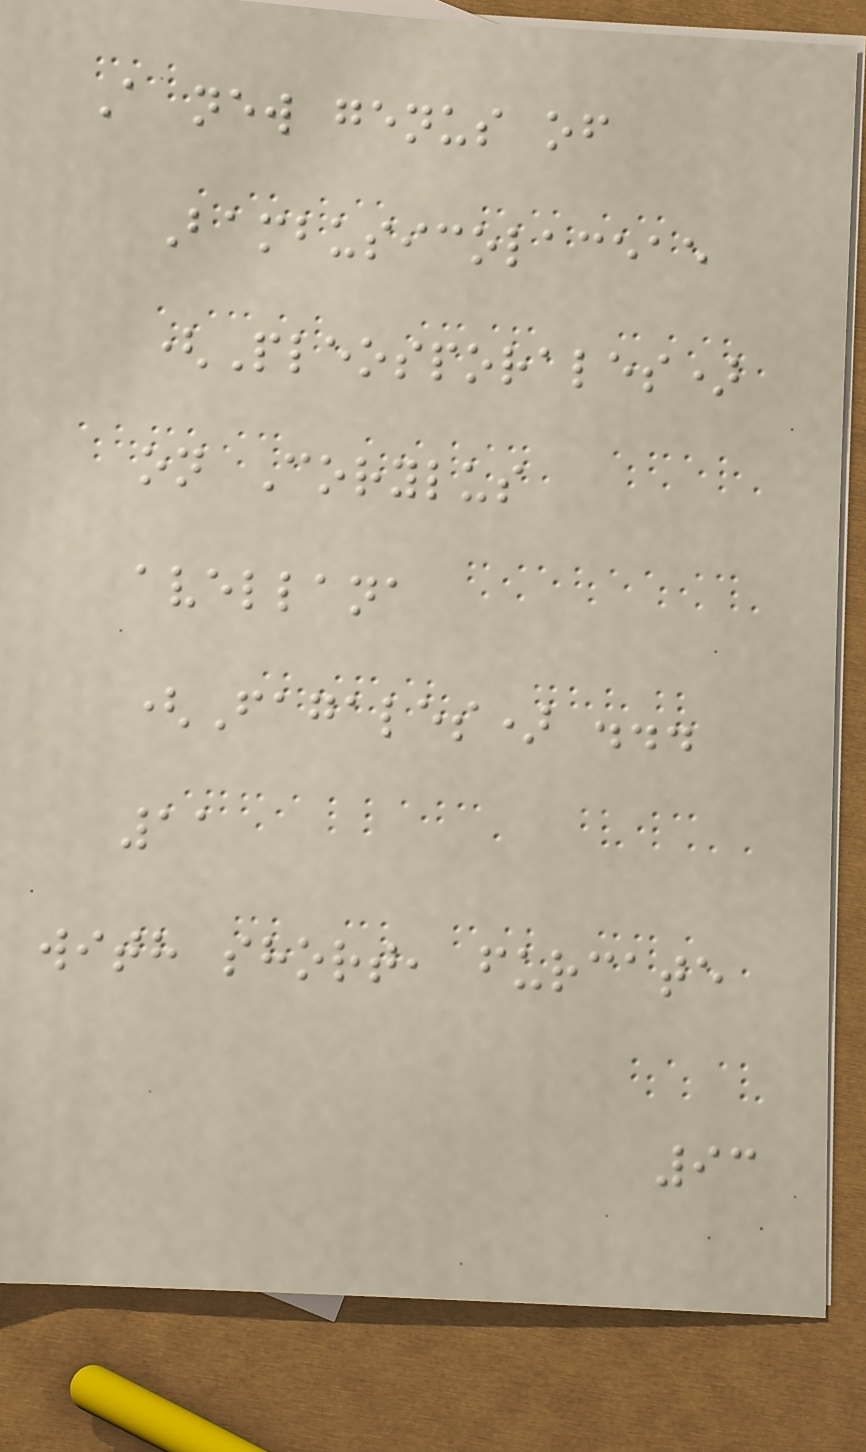A new genus of
Bambusicolaceae
(Pleosporales)
on Corylus
avellana
(Fagales) ...
11
with short, furcate
93
